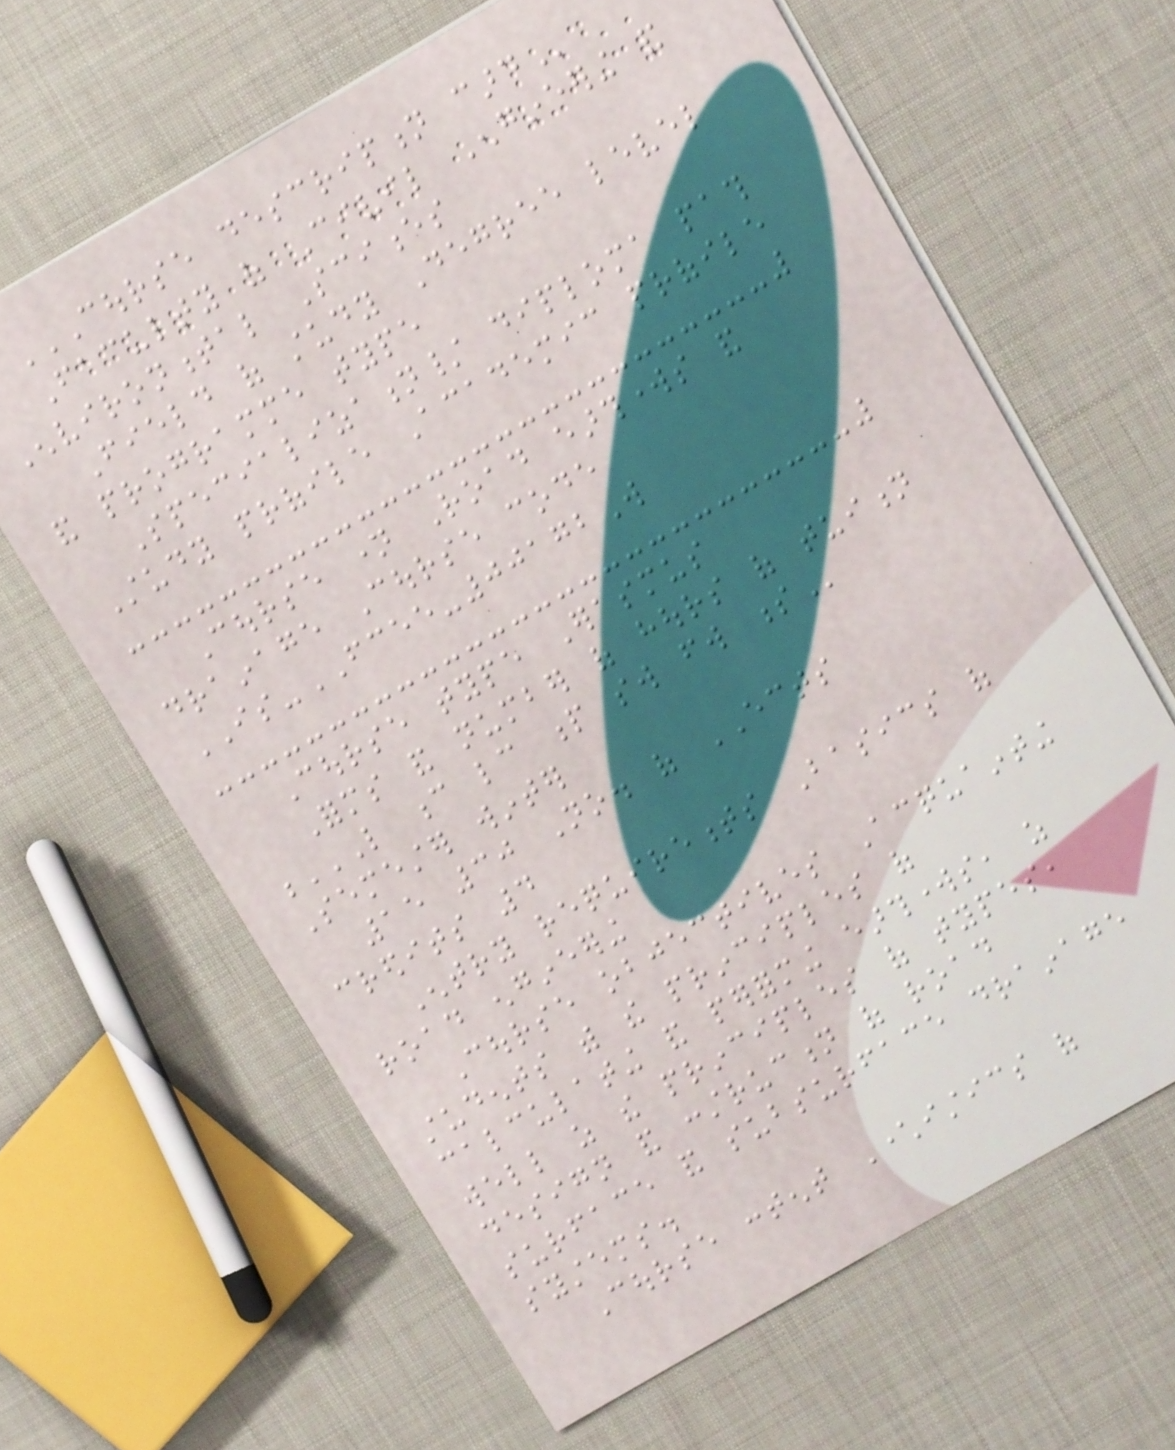COURSE DESCRIPTION CARD
Faculty of Civil Engineering and
Environmental Sciences
Field of study Degree level
and programme type
Specialization/ diploma path
Study profile Academic profile
Course name Road earthworks and
drainage Course code
IS-FCEE-00172W
Course type Erasmus
Forms and number of hours of tuition
L C LC P SW FW S
Semester winter
15 30 No. of ECTS
credits 4
Entry requirements Basics of
road engineering
Course objectives Acquainting
students with the principles of
calculating and performing earthworks, as
well as the principles of types,
design and construction of road
surface and subsurface drainage
systems.
Course content Characteristics of
